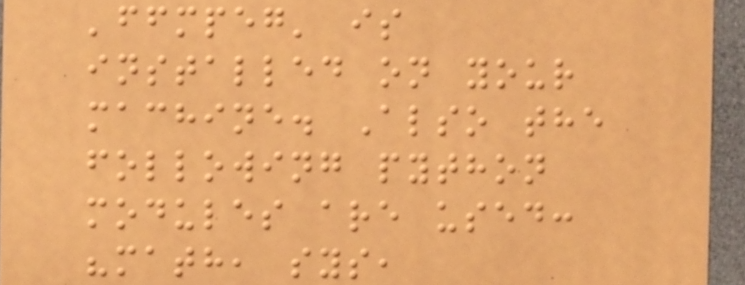'ffmpeg' is
installed on your
machine. Also the
following python
modules are used:
"math, sys,
